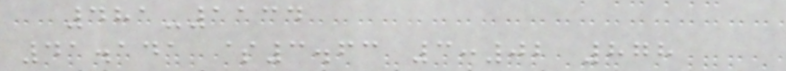481-1134
41.141 $3.63 3:02 878
